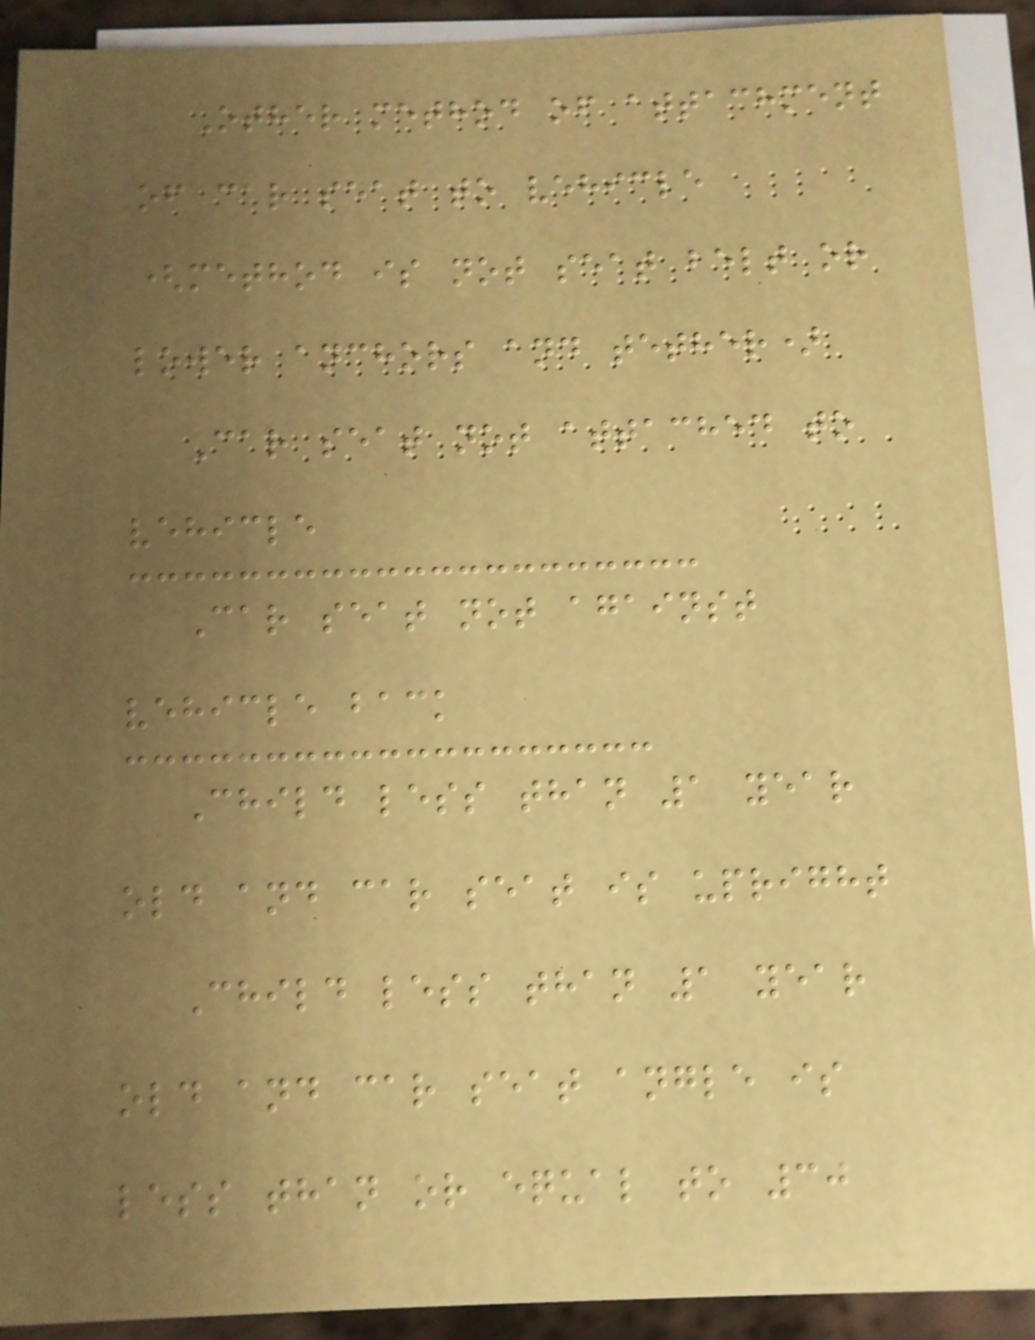Other method of attachment
of car seat to vehicle
(method is not seat belt or
lower anchors and tether)
Car seat not attached to
vehicle
Car seat not against
vehicle back
Child less than 1 year
old and car seat is upright
Child less than 1 year
old and car seat angle is
less than or equal to 30
